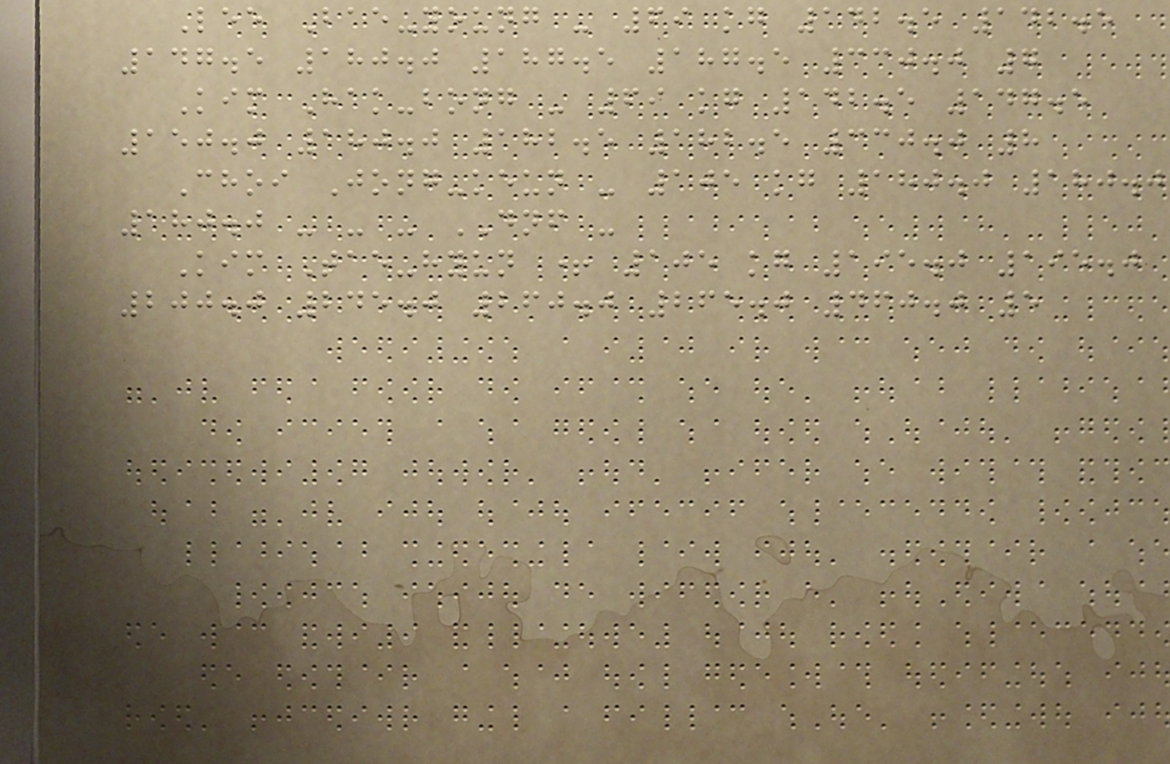Lee Bae-young - 69 kg 142.5 142.5
147.5 180.0 187.5 187.5 330.0 7
Kim Hak-bong - 69 kg 142.5 147.5
150.0 180.0 182.5 182.5 330.0 8
Choi Jong-keun - 105 kg 180.0 180.0
180.0 - - - DNF -
Kim Tae-hyun + 105 kg 195.0 195.0
200.0 245.0 260.0 265.0 460.0 5
